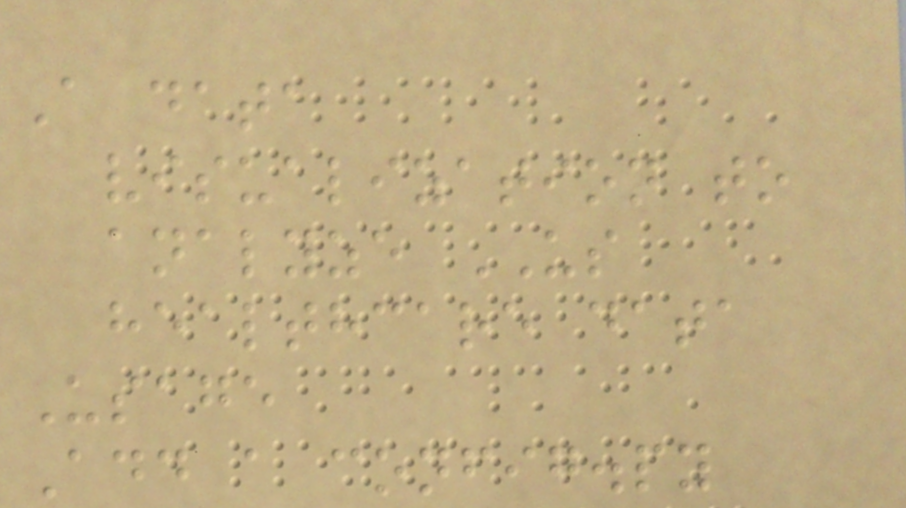A data
visualization to
analyze US
healthcare data
Usage
Add a config.py
